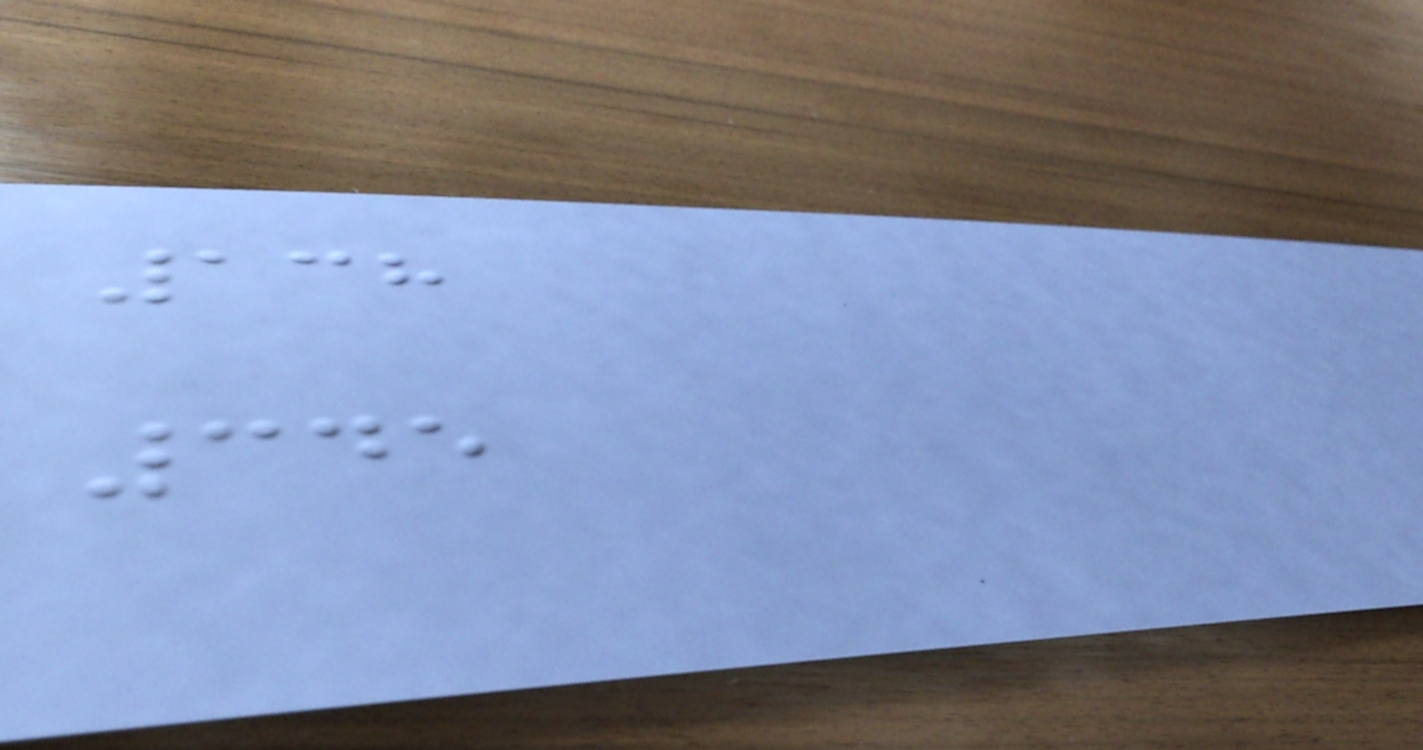138
345
